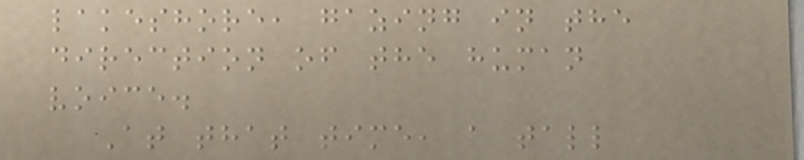lakeshore, gazing in the
direction of the human
voice.
At that time, a tall
